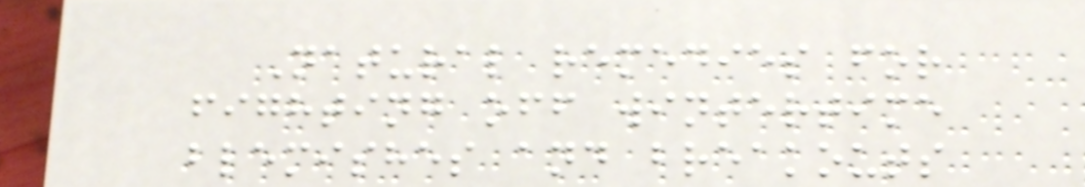Natural remedies for
fighting off wintertime
blemishes and breakouts
